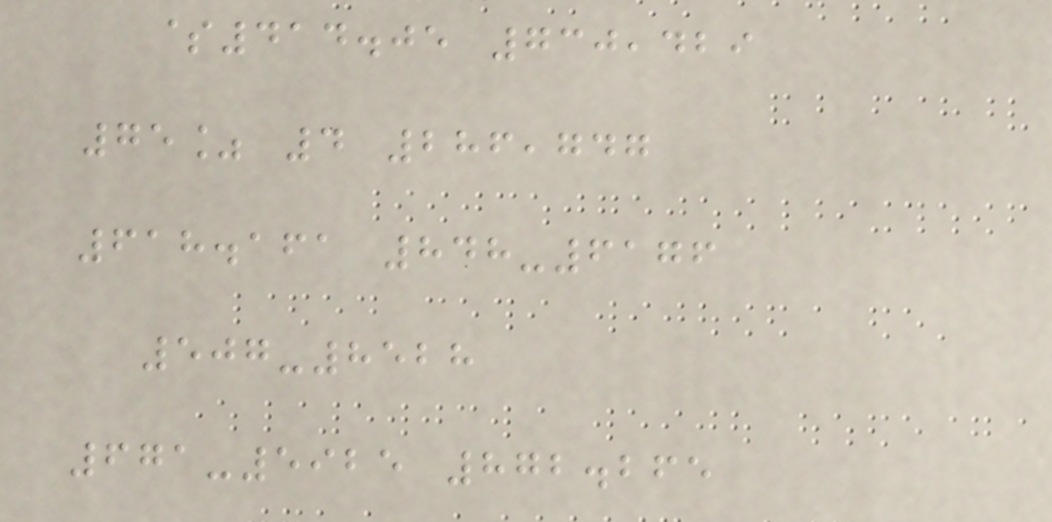$414.05 730,429
75% 4 286,747
618.161 848-6176
507-8528
671-5925 872.265
